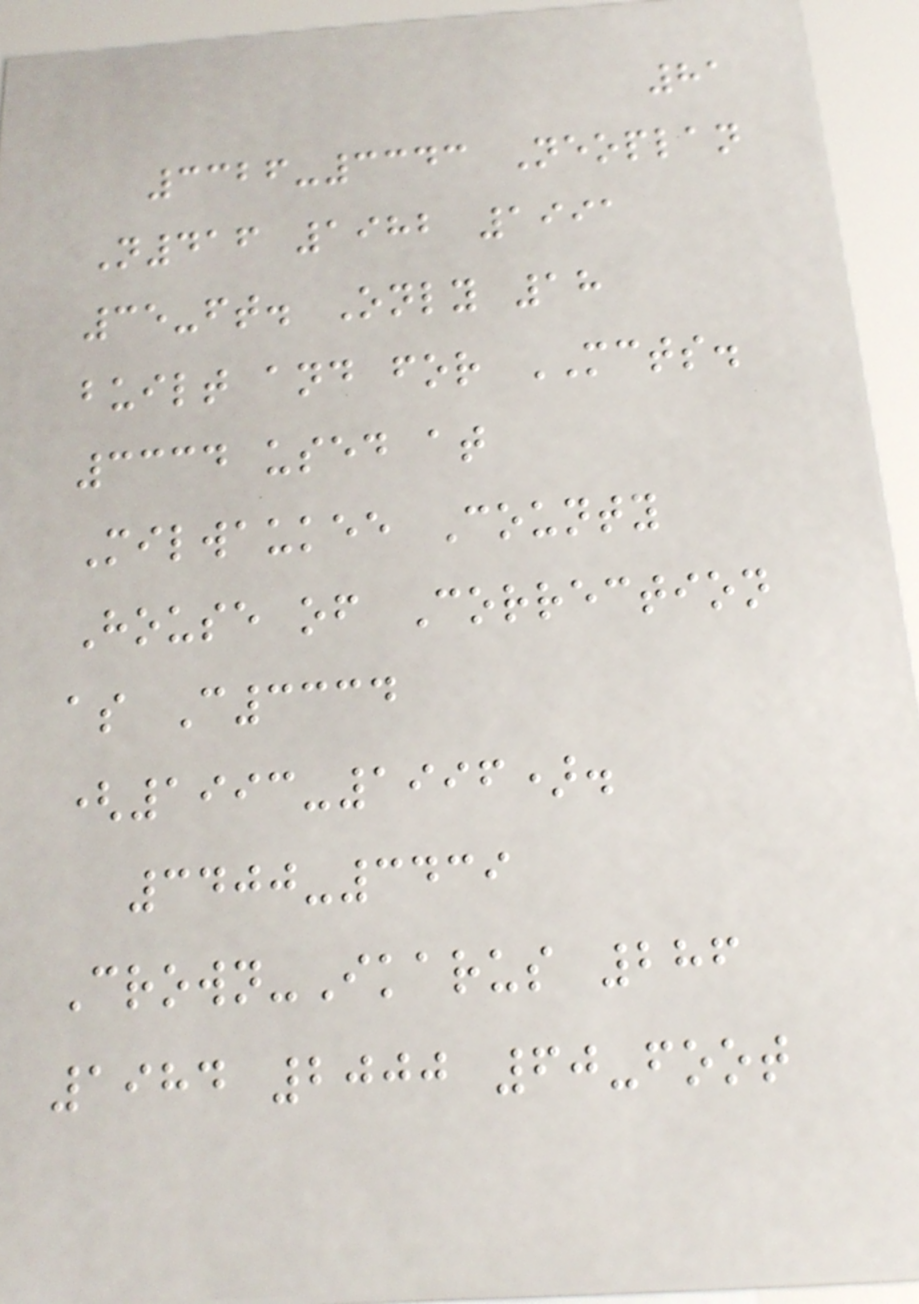81
3326-3343 Neoplan
N416 1982 1991
35-ft. Only 18
built and for MCTS.
3334 used at
Milwaukee County
House of Correction
as C3334
(1993-1996).
3400-3439
Crown-Ikarus 286
1984 2000 60-foot
